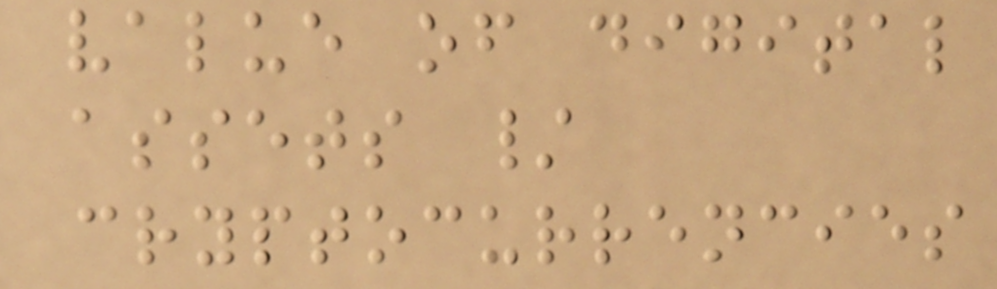value of digital
assets /
cryptocurrencies
